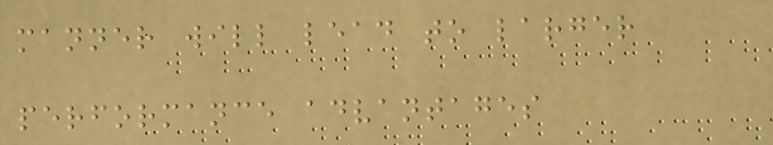manner will lead to larger
performance advantages
